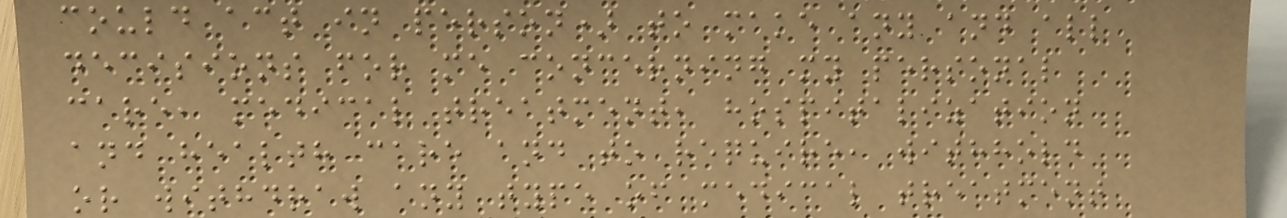could act in person) to make any and all
decisions for me concerning my personal
care, medical treatment, hospitalization
and health care and to require, withhold
or withdraw any type of medical treatment
